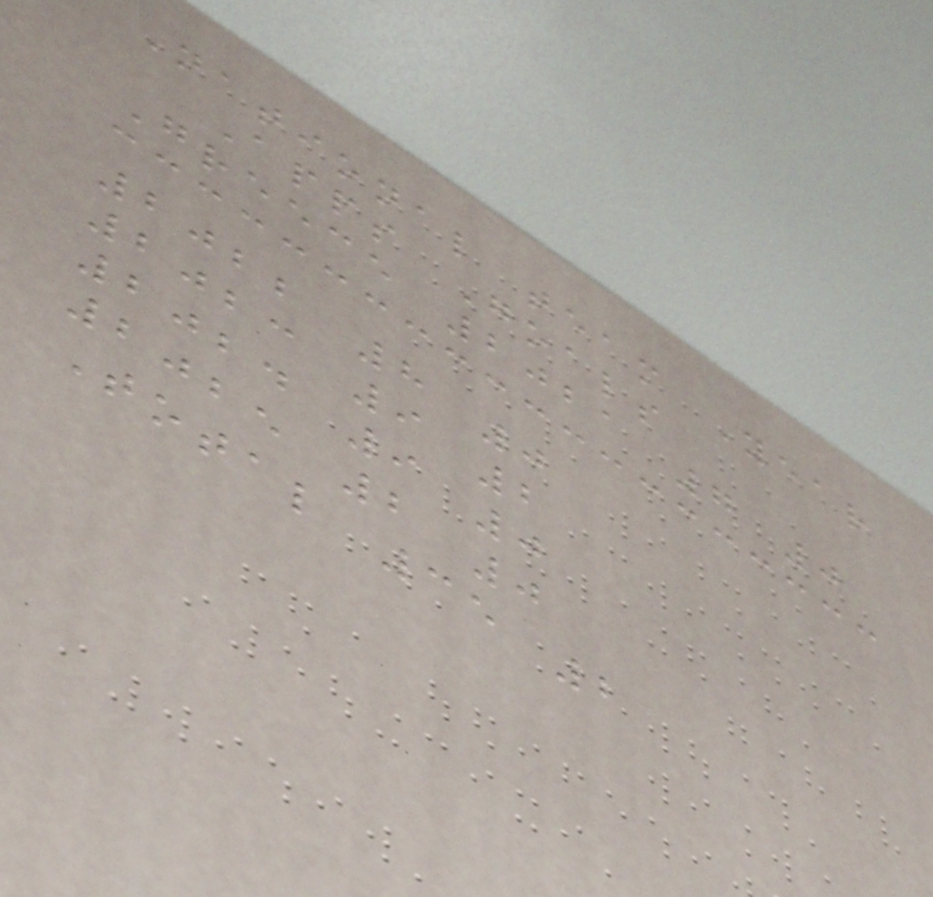National team Year
Apps Goals
Greece 2021 7 0
2022 8 0
2023 9 2
2024 9 0
2025 2 0
Total 35 2
